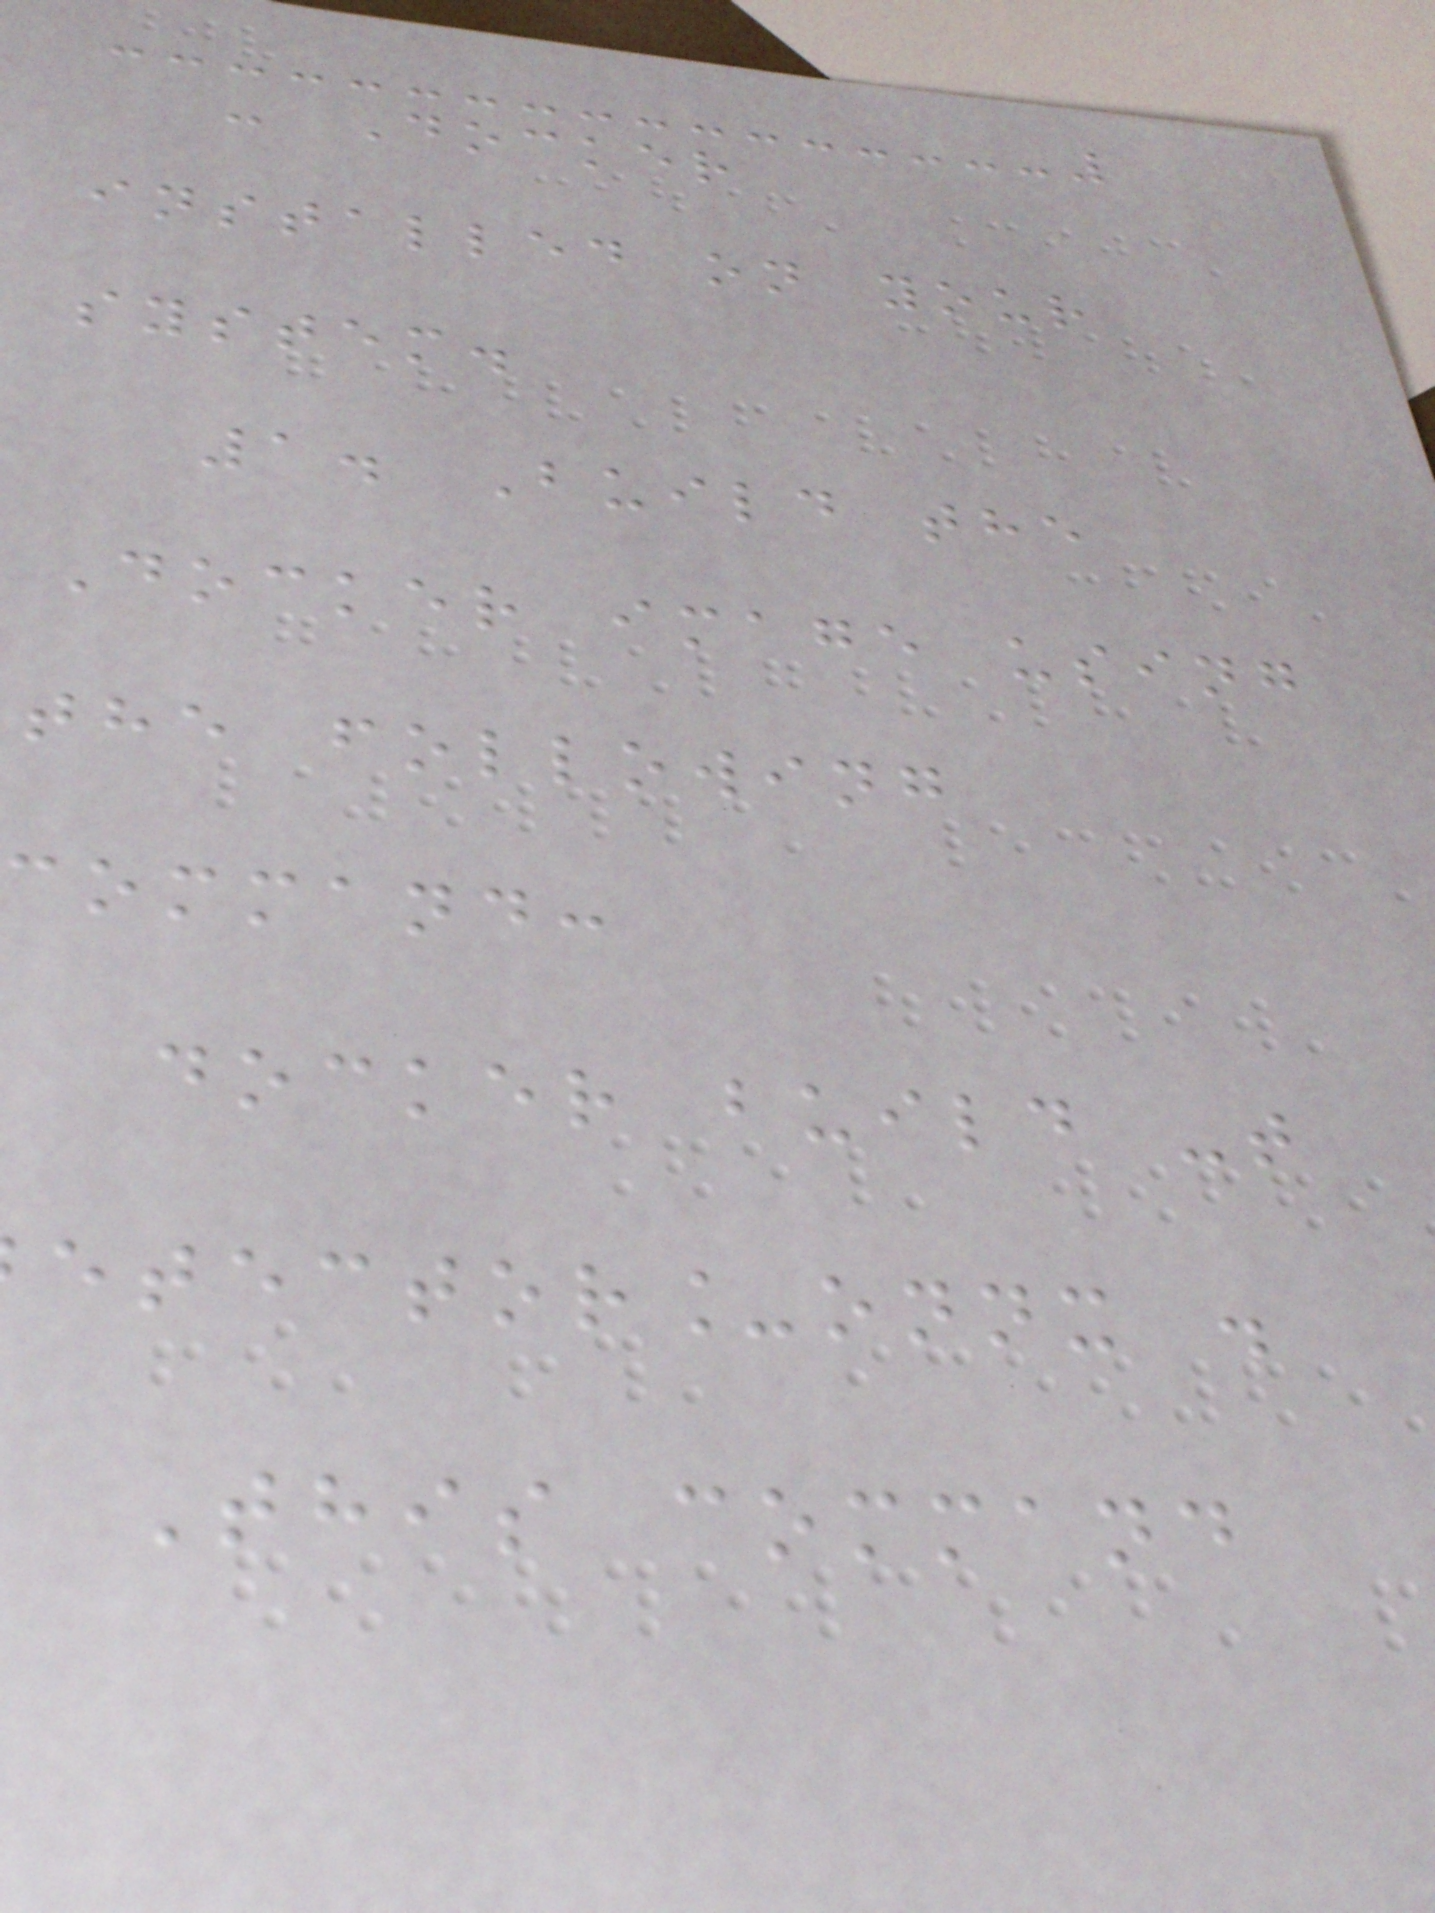- Docker
installed on your
system.
1. Build the
Docker image using
the following
command:
docker build -t
etector_onnx .
This command
